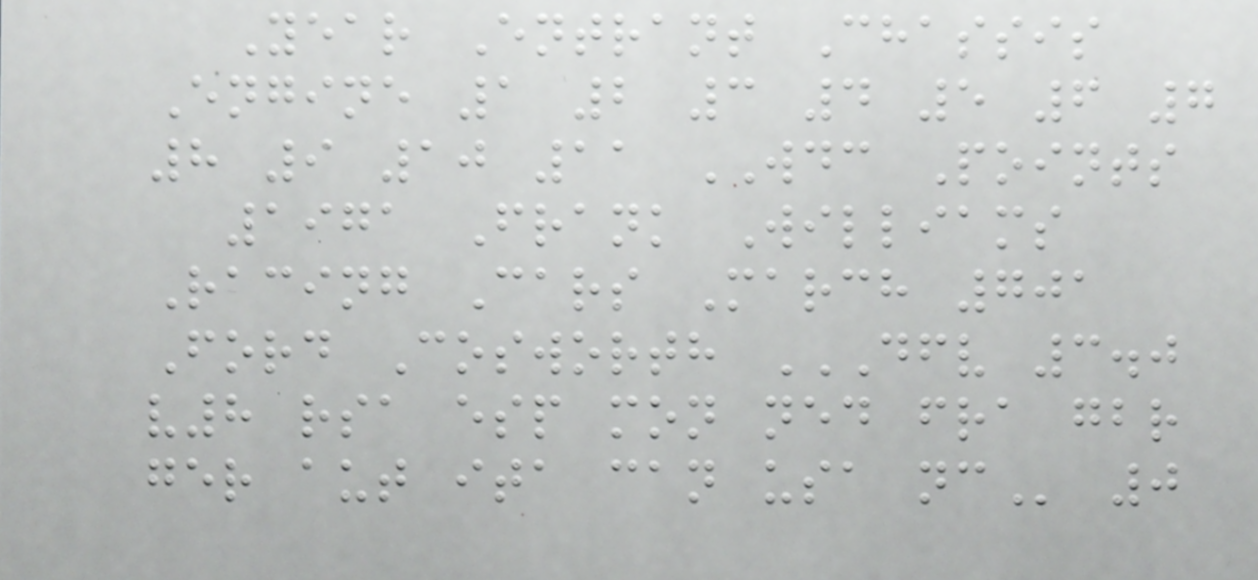Year Entrant Chassis
Engine 1 2 3 4 5 6 7
8 9 10 11 WDC Points
1971 Frank Williams
Racing Cars March 701
Ford Cosworth DFV 3.0
V8 RSA ESP MON NED FRA GBR
GER AUT ITA CAN USA NC 0
